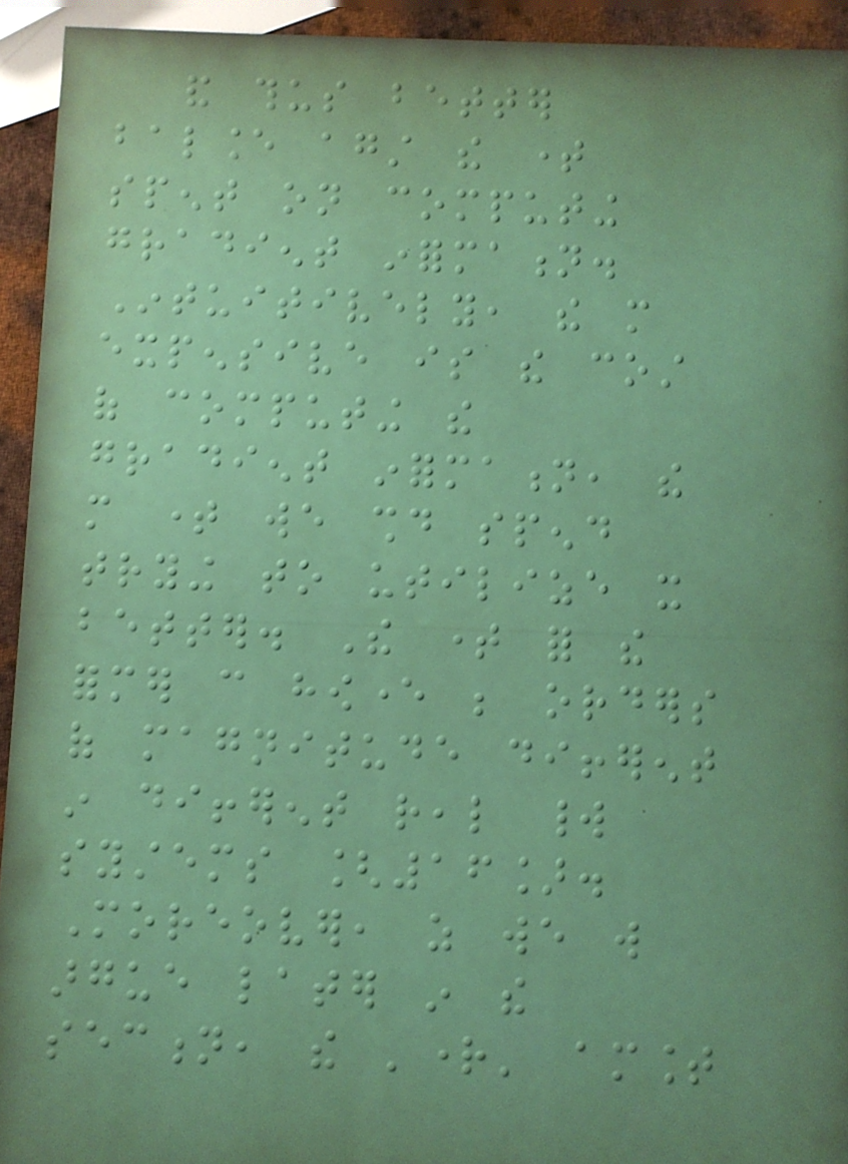and thus better
balance against the time
spent on computing
gradient information.
Intuitively, the more
expensive is the cost
of computing the
gradient information, the
more time we should spend
trying to utilize it
better. The time for the
former can however be orders
of magnitude different
in different real world
systems [16].
Moreover, as we will
argue later in the
section, the 'right' amount
